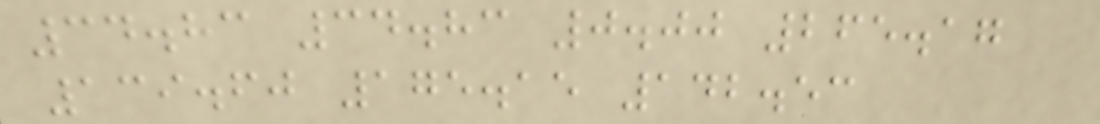34.83 34.83 0.00 265.17
139.60 175.15 142.53
